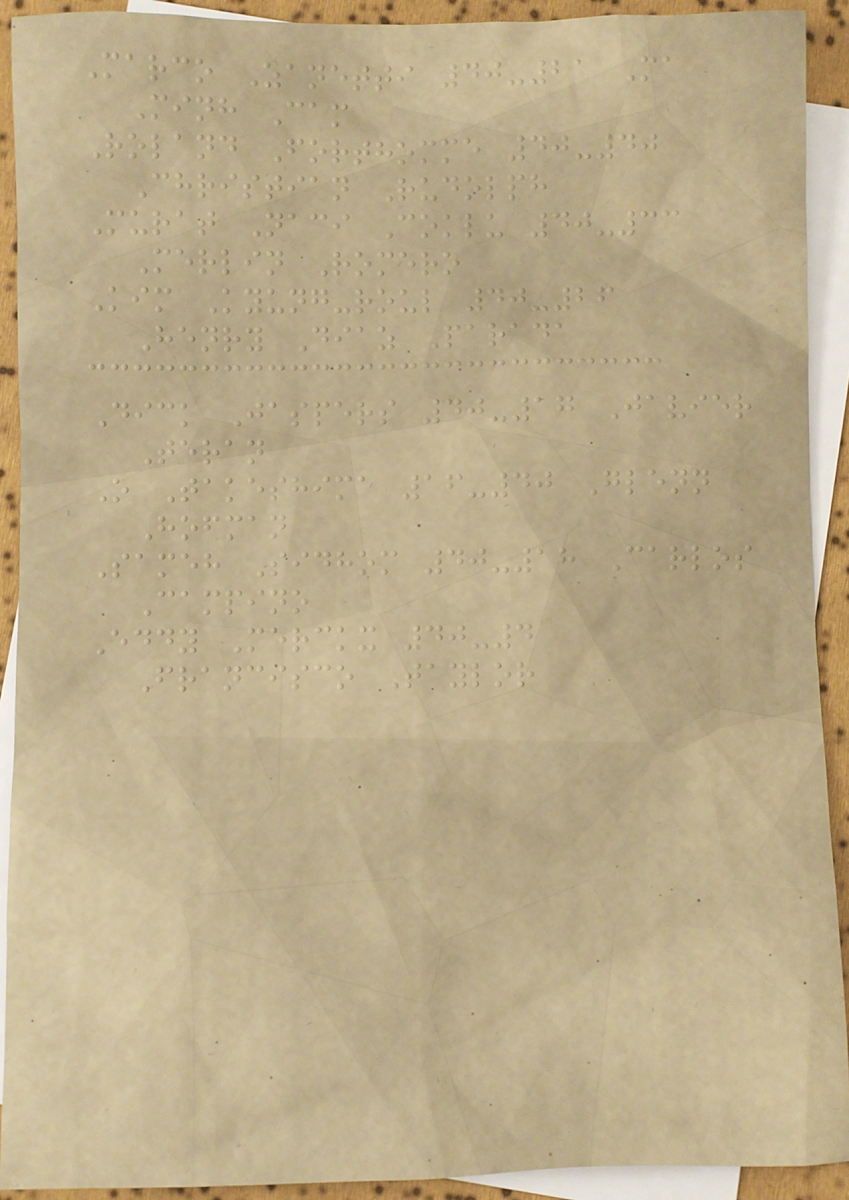Marco Zanetti 40-21 Ma
Minh Cam
Roland Forthomme 40-40
Christian Rudolph
Murat Naci Coklu 40-33
Merlin Romero
Kim Kyung-roul 40-26
Henry Diaz Parada
Dick Jaspers 40-17 Javier
Teran
O Takeshima 16-40 Glenn
Hofman
Sameh Sidhom 40-18 Carlos
Campino
Eddy Merckx 40-4
Francisco Taylor
